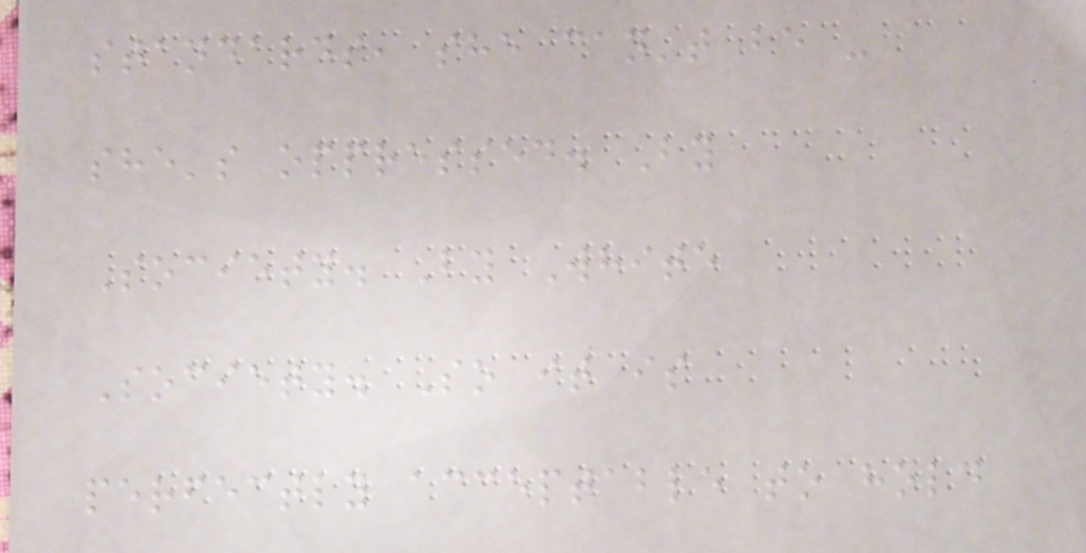standards, she can't be -
she's oppressed. By
Society. By White
Society. So it is
perfectly acceptable to hold
